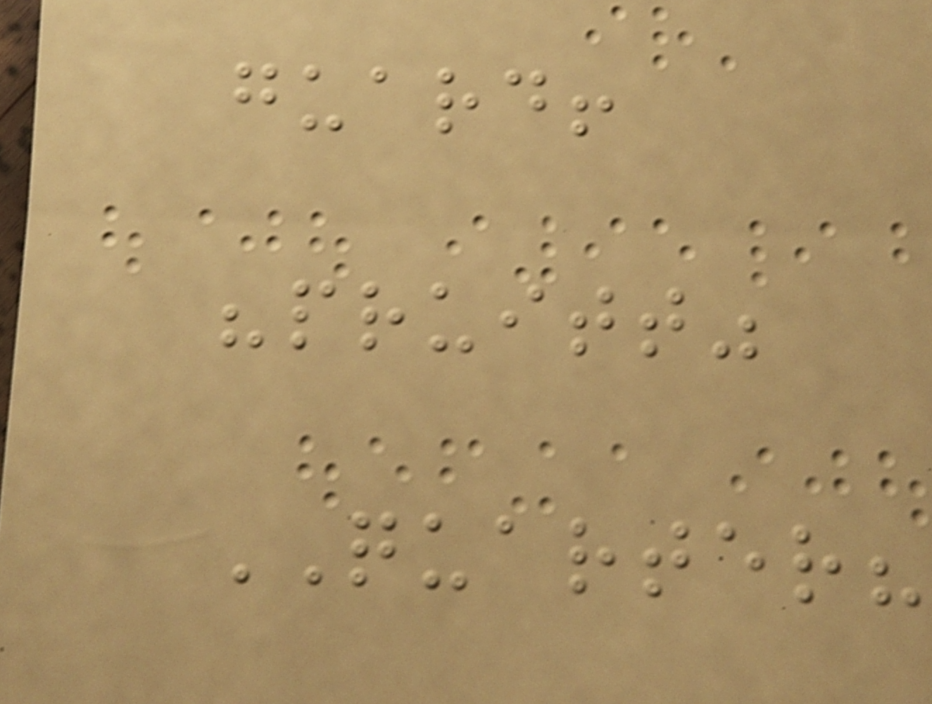guard!
"pruitt"
QUARTER?
